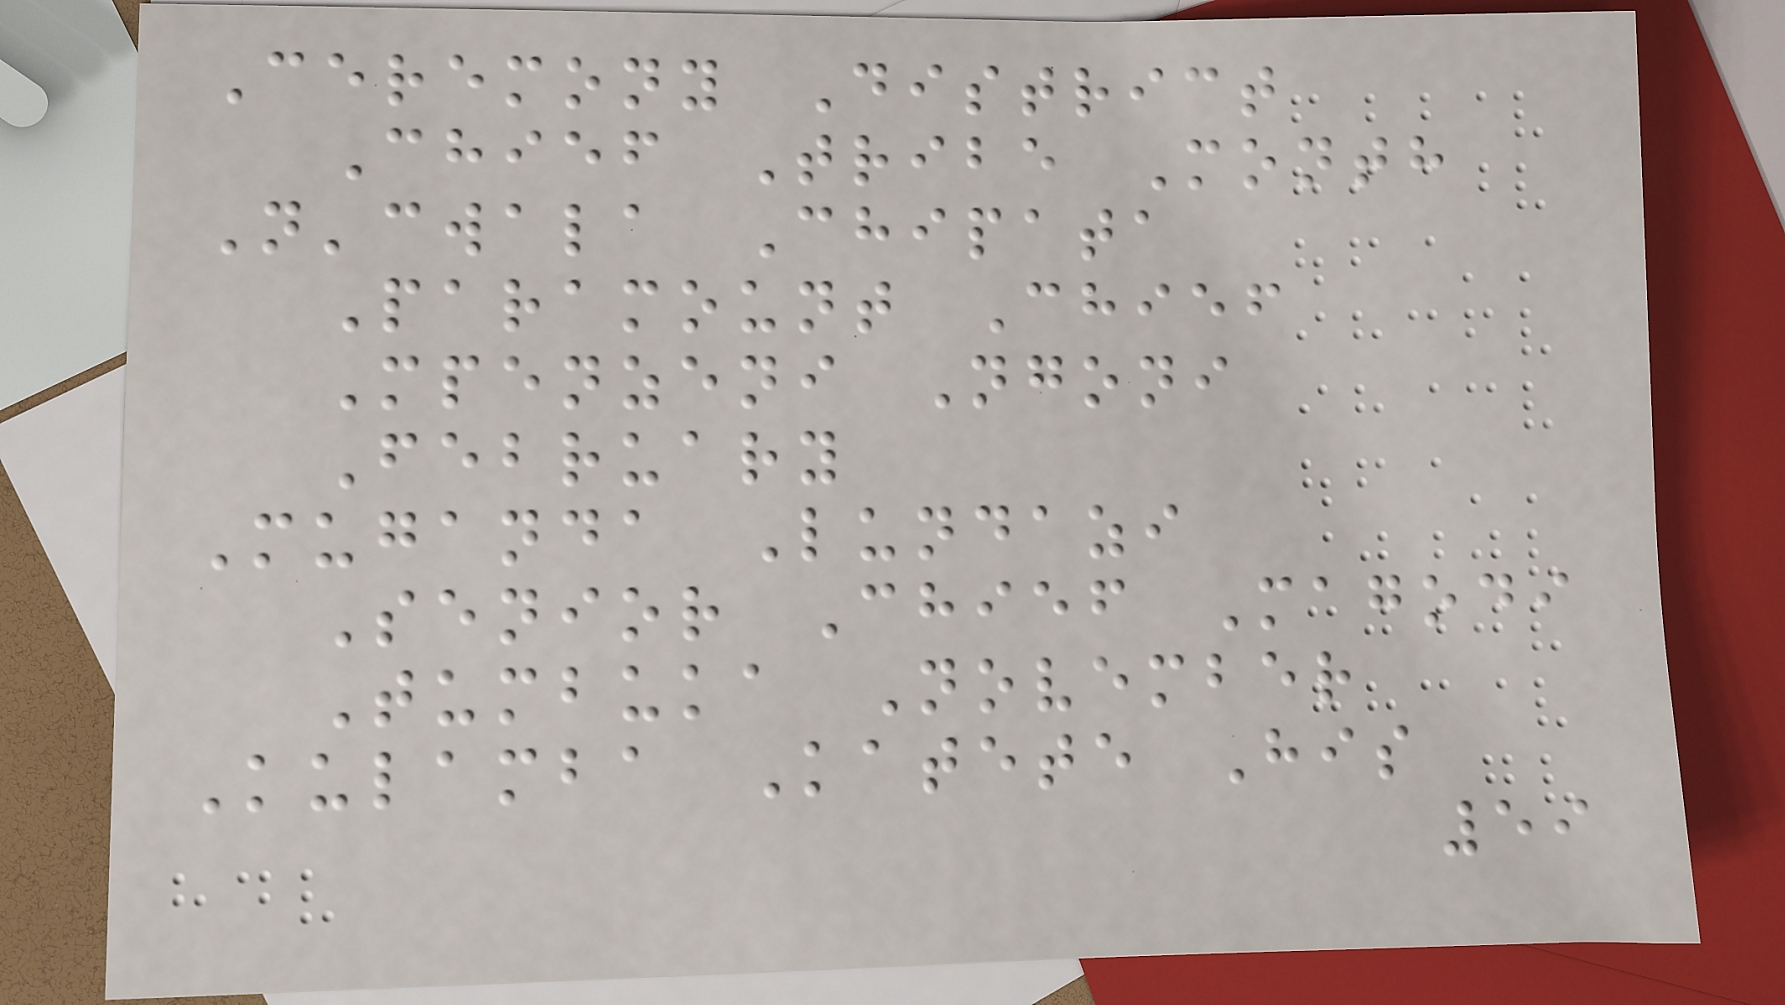Ceremony District
Chief Tribe Month
N'cwala Chipata
Paramount Chief
Mpenzeni Ngoni
February
Muganda Lundazi
Senior Chief Magodi
Tumbuka November
Kulamba Katete His
59
